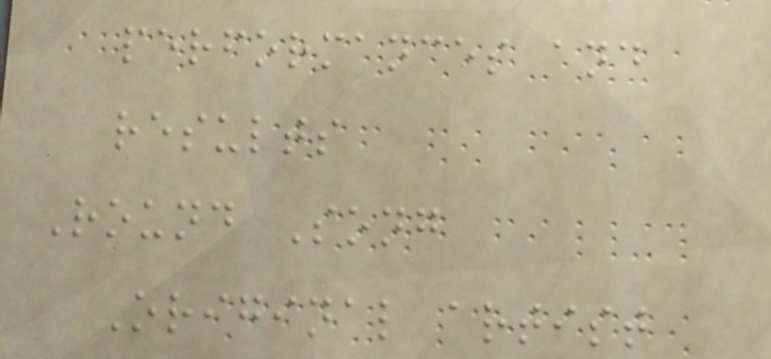performances and
results
Round Song
Original artist
